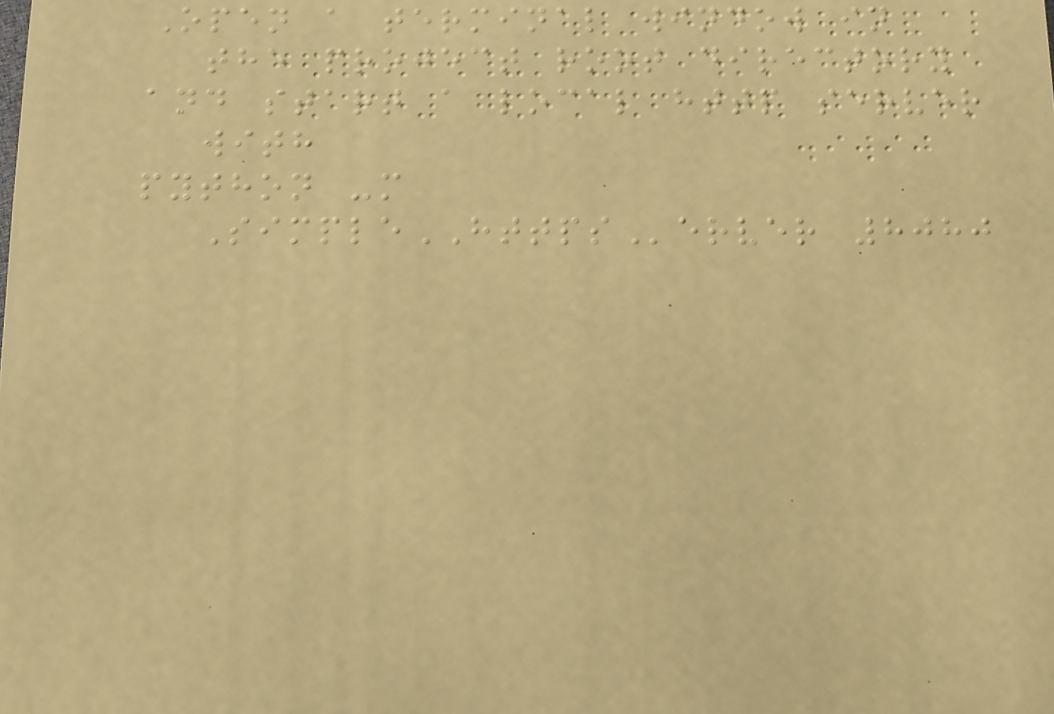Open a terminal window in
the project root directory
and start a local http server
with
python -m
SimpleHTTPServer 8080
